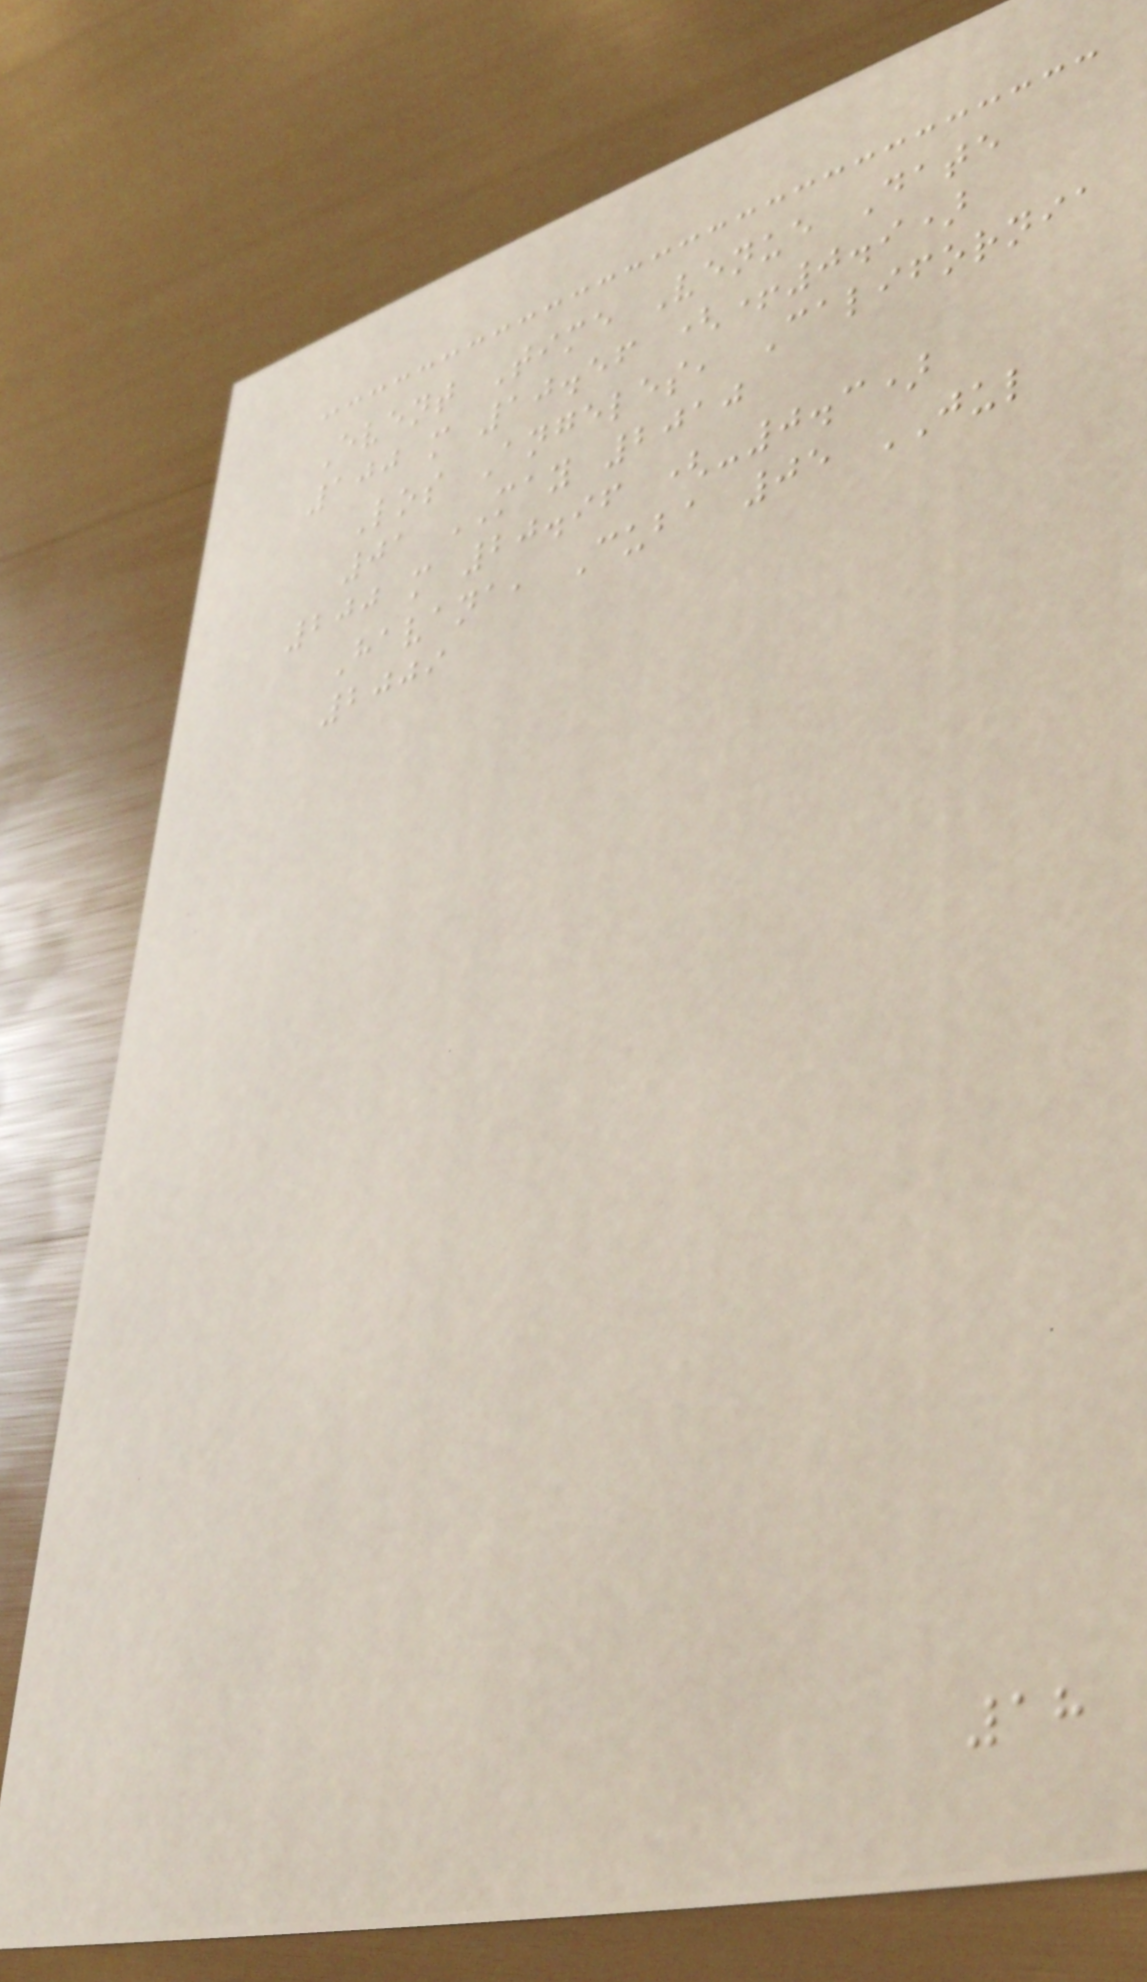Event Time Venue Date
100 m 10.56 (+0.9)
Los Angeles, California
01 MAY 2010
200 m 20.96 (-0.3)
Havana, Cuba 05 JUL
2009
18
